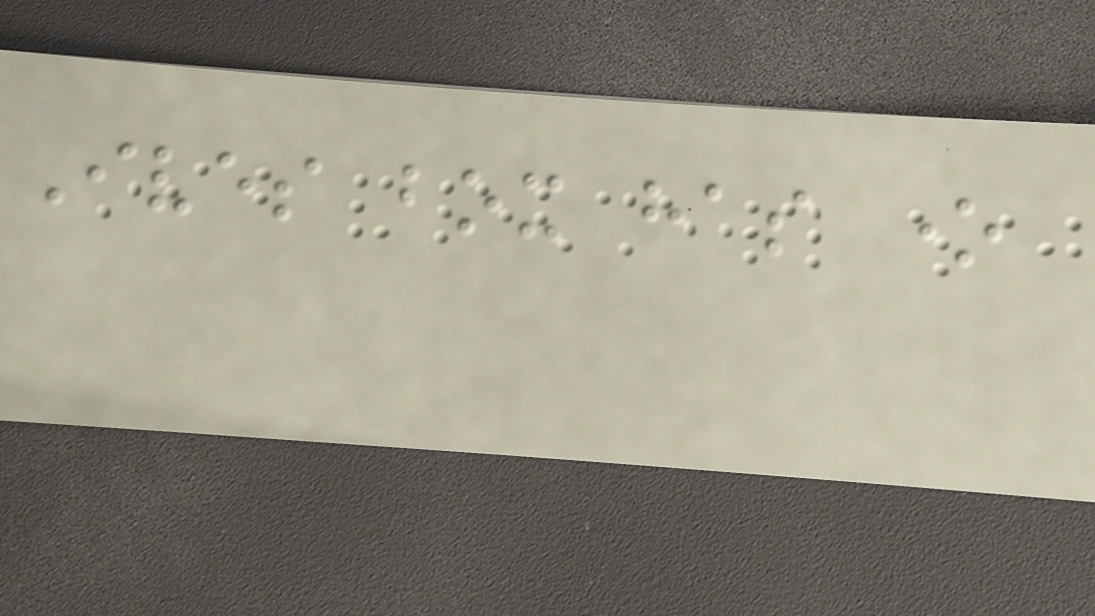Ives box has one
